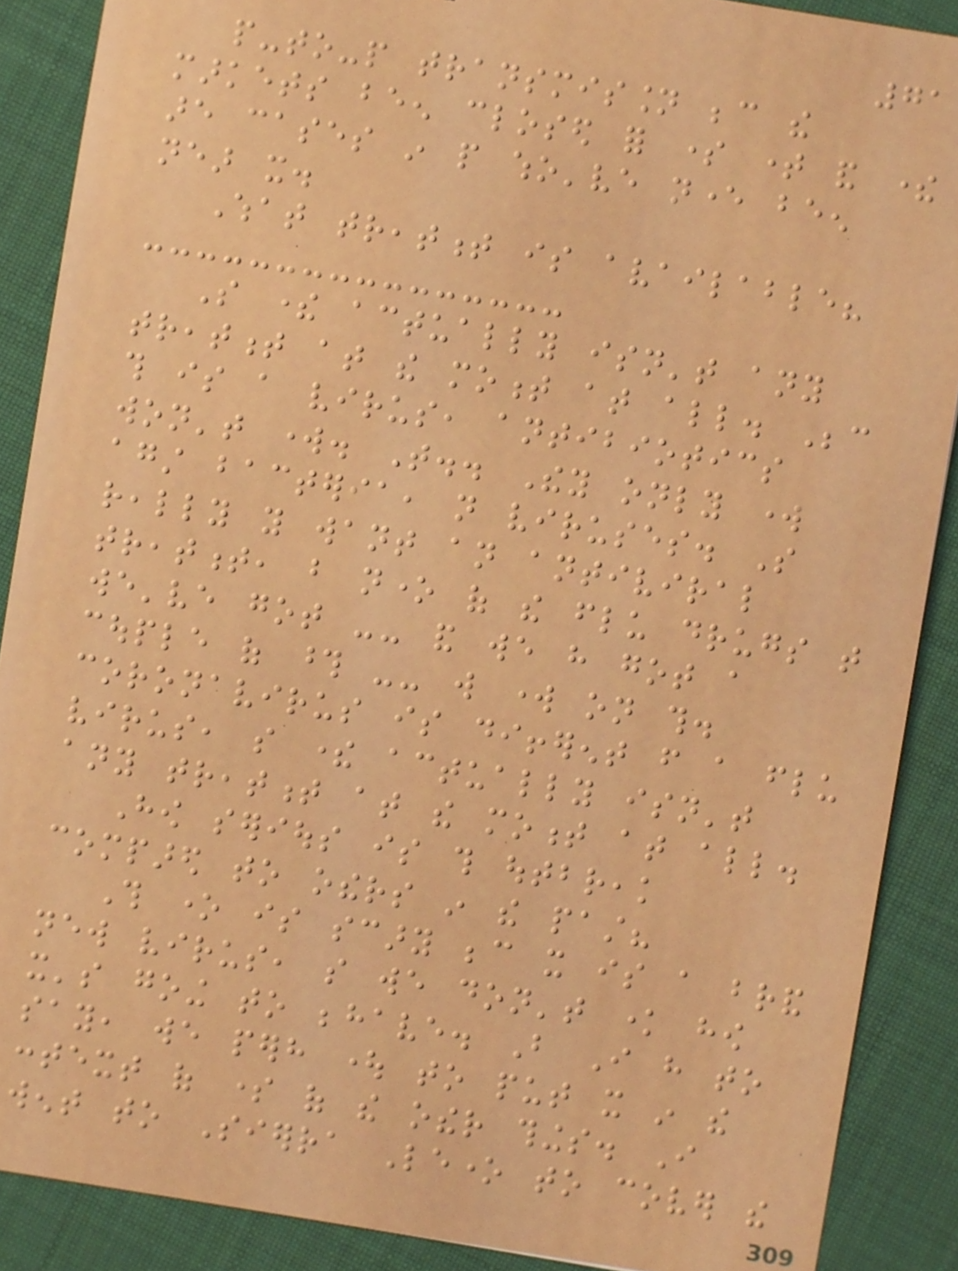71
people-to-people transmission because the
markets been closed for some time and there
are cases in people who've never been
near it.
What treatment is available?
So there actually isn't any
treatment at the moment at all. Because
this is a virus, antibiotics
won't work. That.. They only work
against bacteria, not viruses. So
really you want an antiviral
treatment, but none of the flu drugs that
we've got -- and we have got a
couple of those -- will work on this.
coronavirus is different from a flu
virus, so there actually isn't
any treatment at the moment at all.
How serious is this outbreak
compared to others in the past?
This one is scary because it is a brand
new virus, so we don't know how
it's going to behave. But I have to
say, we perhaps ought to put it in the
context of some of the other things. I
went to Sierra Leone to cover the
